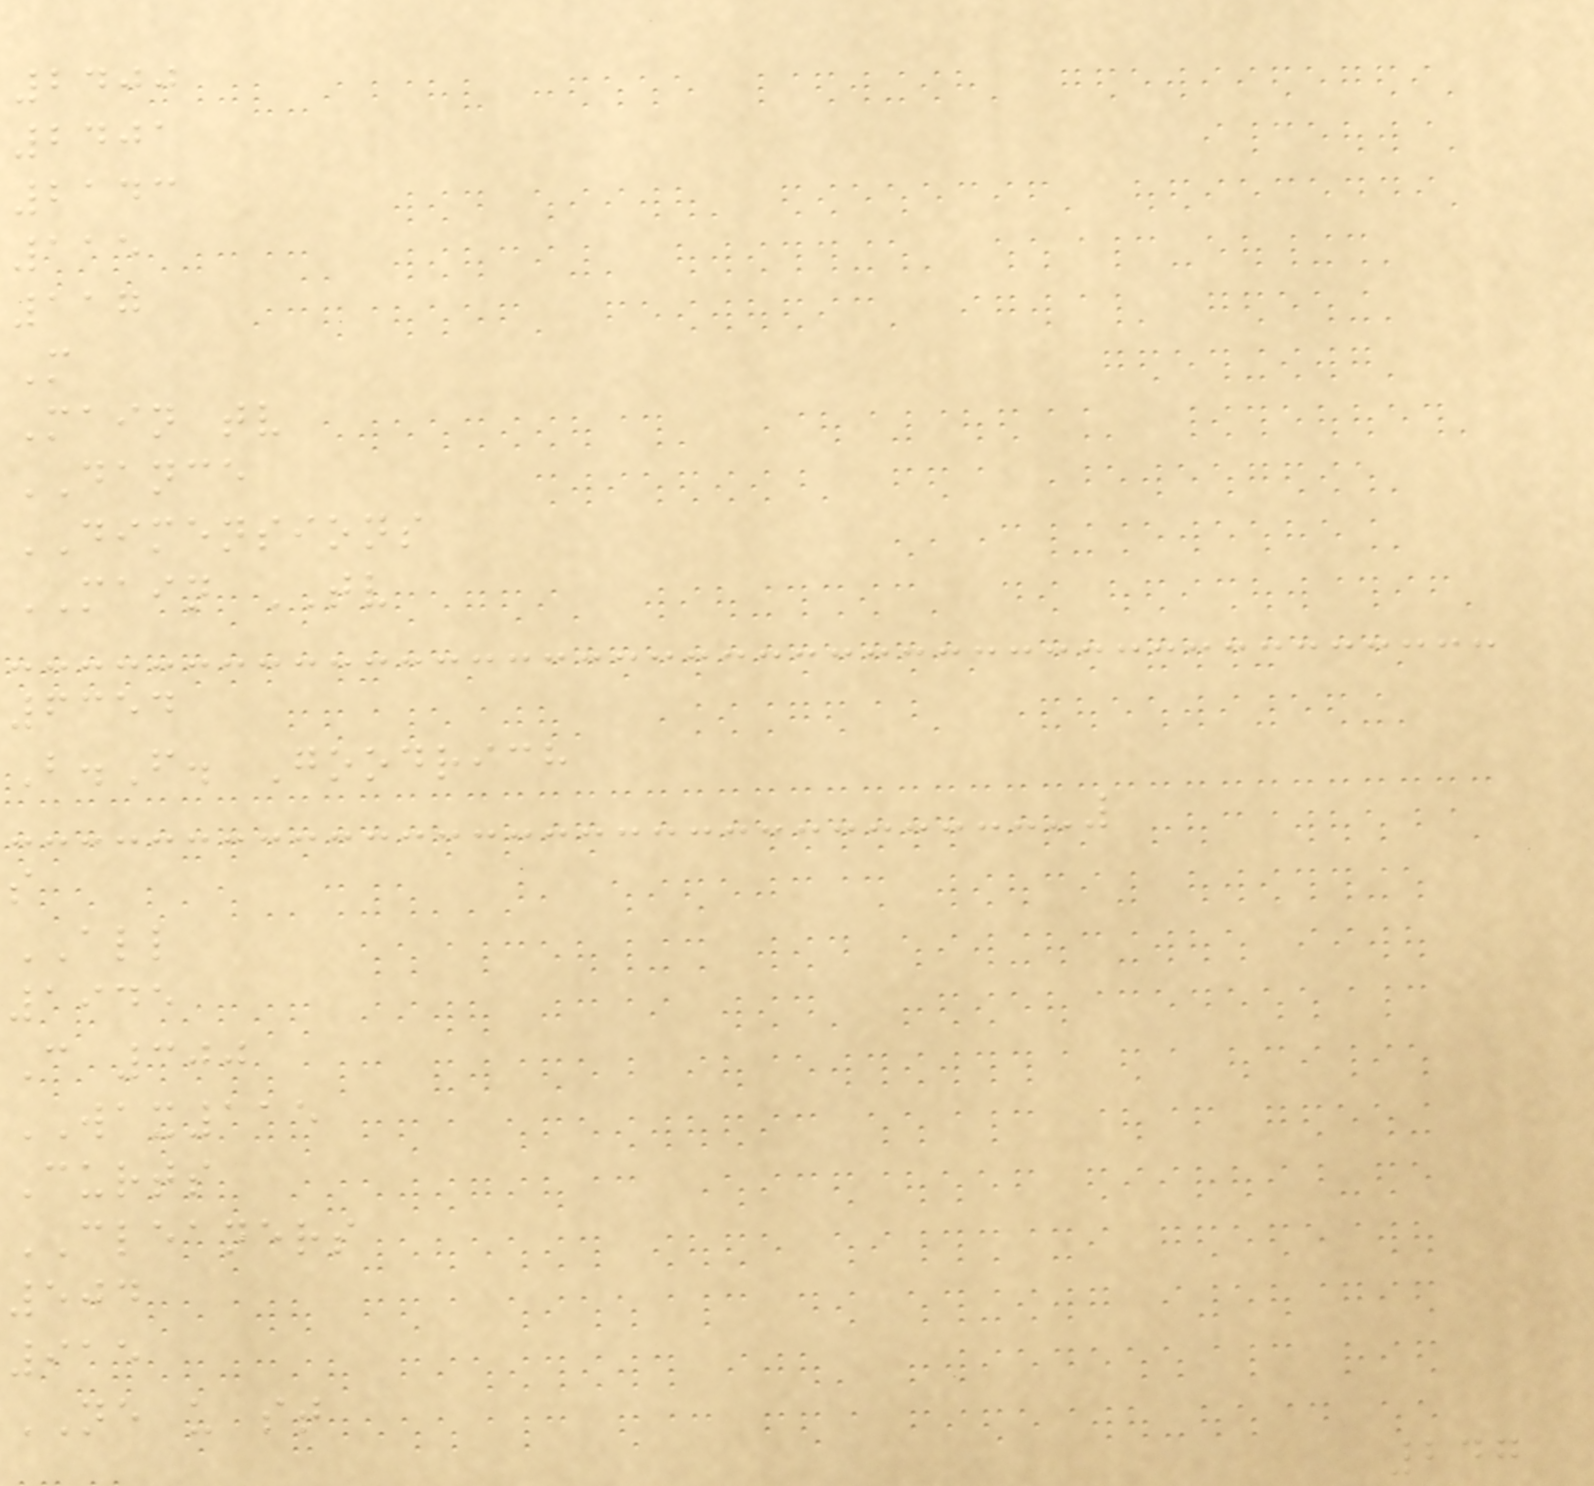2400
2401
2143
115
117
M
Main tv
DANCE
DIMENSIONS
MAIN TV
6354
B.F. Goodrich
s
ALL
1945
C 300
WAX115
Curts
CLEANERS
504
915
NE u st
247
